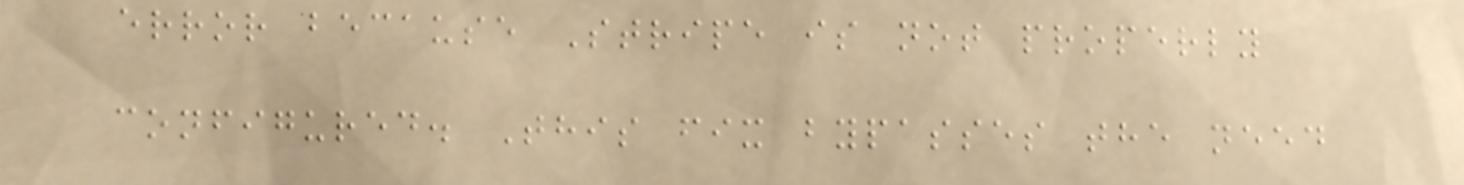error because Stripe is not properly
configured. This fix bypasses the need
